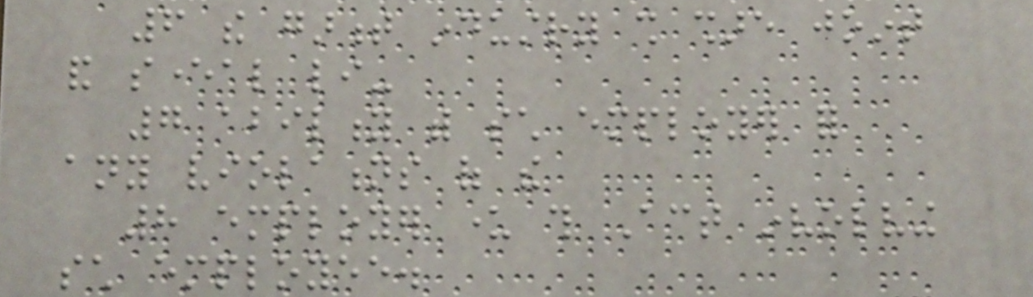6 the garment industry shall share joint
and several li-
7 ability with such employer for
any violations of the
8 employer under this Act involving
such employee.
